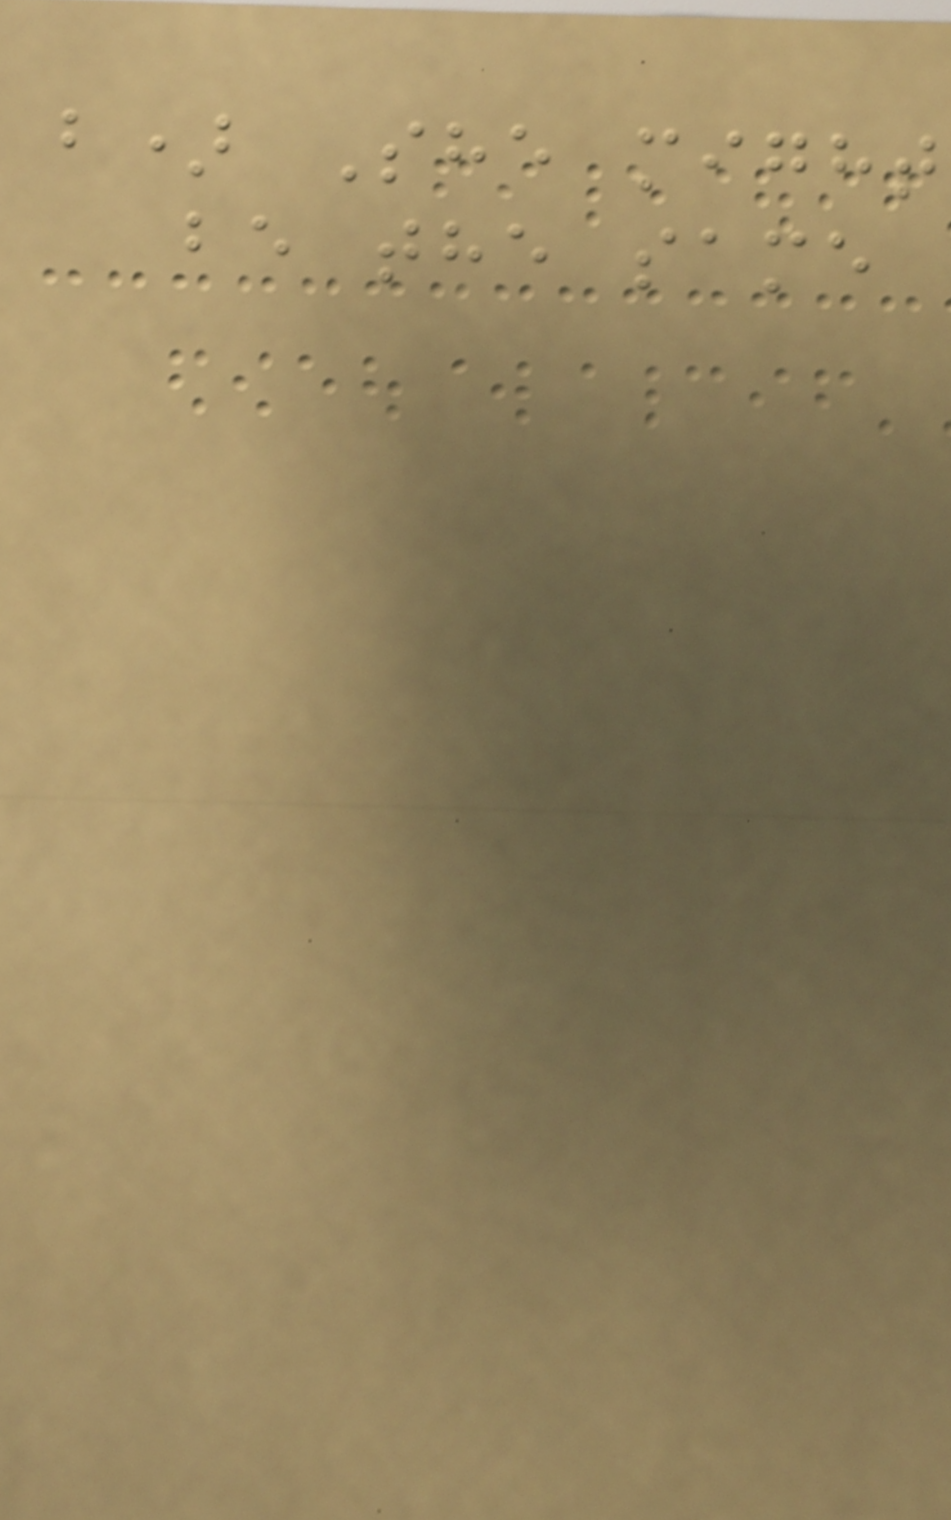b) She might
be the same
